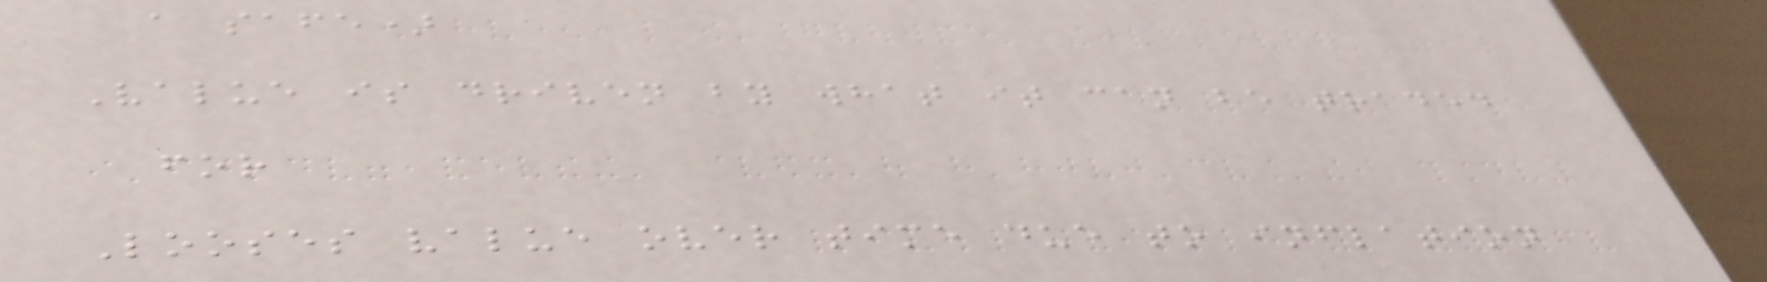a safe)
Value is driven by what it can be traded
for
Looses value over time due to inflation
